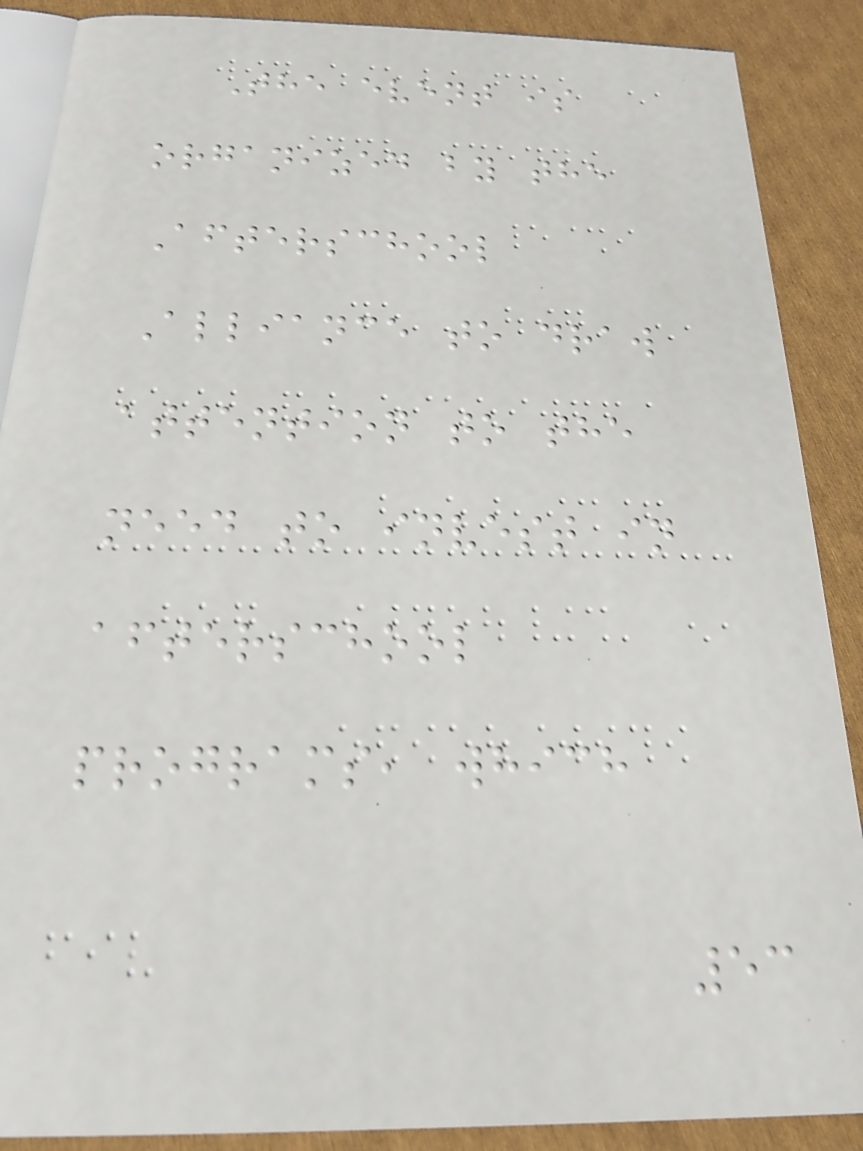The event is
organized by the
Afterschool
Alliance to draw
attention to the
need to invest in
afterschool
programs, which
53
